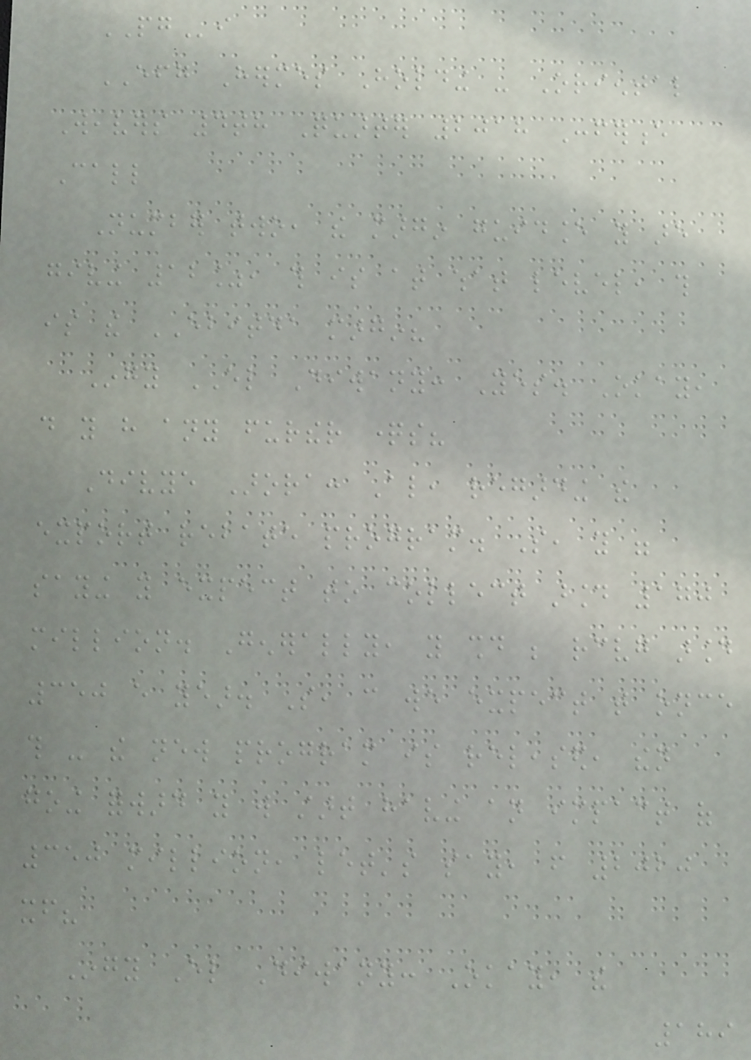PGi
EFG Hermes Holding - Oriental
Weavers 4th Quarter 2018 Conference
Call
Number two, the margin guidance you are
giving 12%, this is at what level, this
is the EBITDA margin?
Ingy EL Diwany: Yes. Okay,
do you have any further questions?
Divye Arora: Also, regarding the
export rebate program. So, you were
saying you expect to collect around 170
million. Generally, you should be receiving around
350 every year. So, can we expect that once
this - the new program is released, then
going forward you will start having an impact of
350 million, let's say, from 2020
itself?
Ingy El Diwany: Okay, the
189
